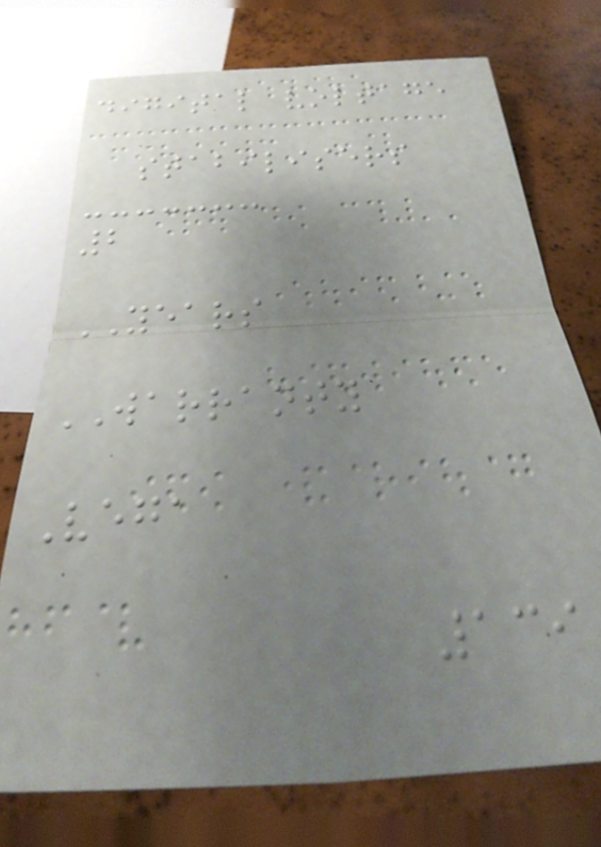digital voltage
stabilisers
2
YEARS
WARRANTY
Vega
139
